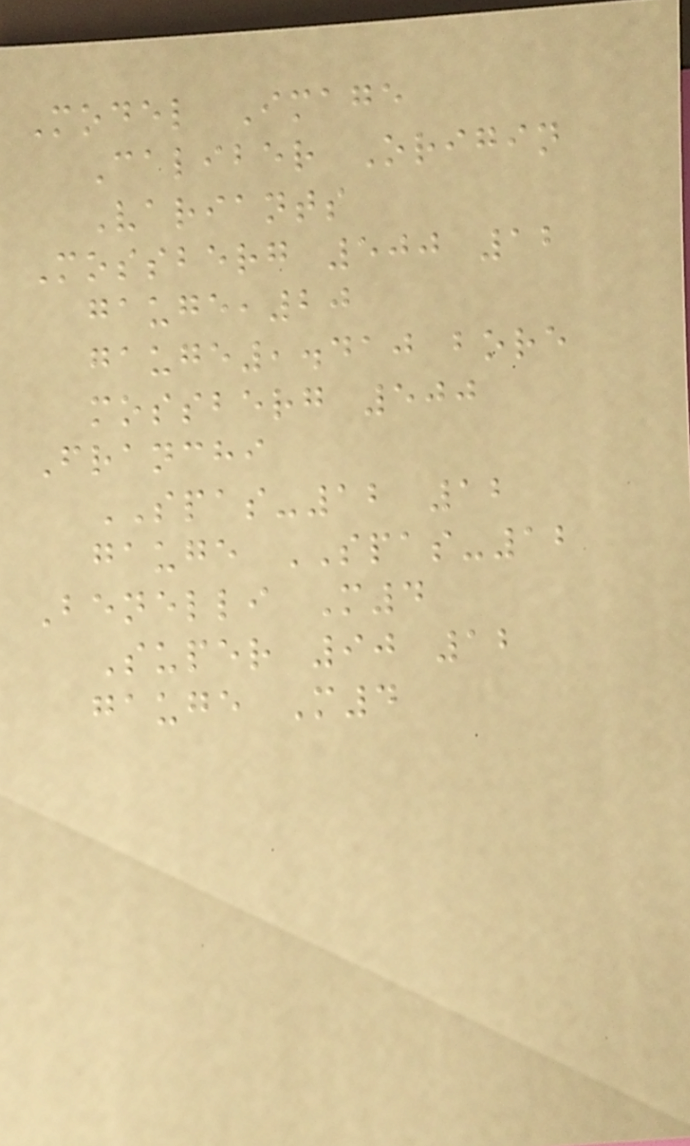Model Image
Caliber Origin
Variants
Mossberg 500 12
gauge,20
gauge,.410 bore
mossberg 500
Franchi
SPAS-12 12
gauge SPAS-12
Benelli M4
Super 90 12
gauge M4
